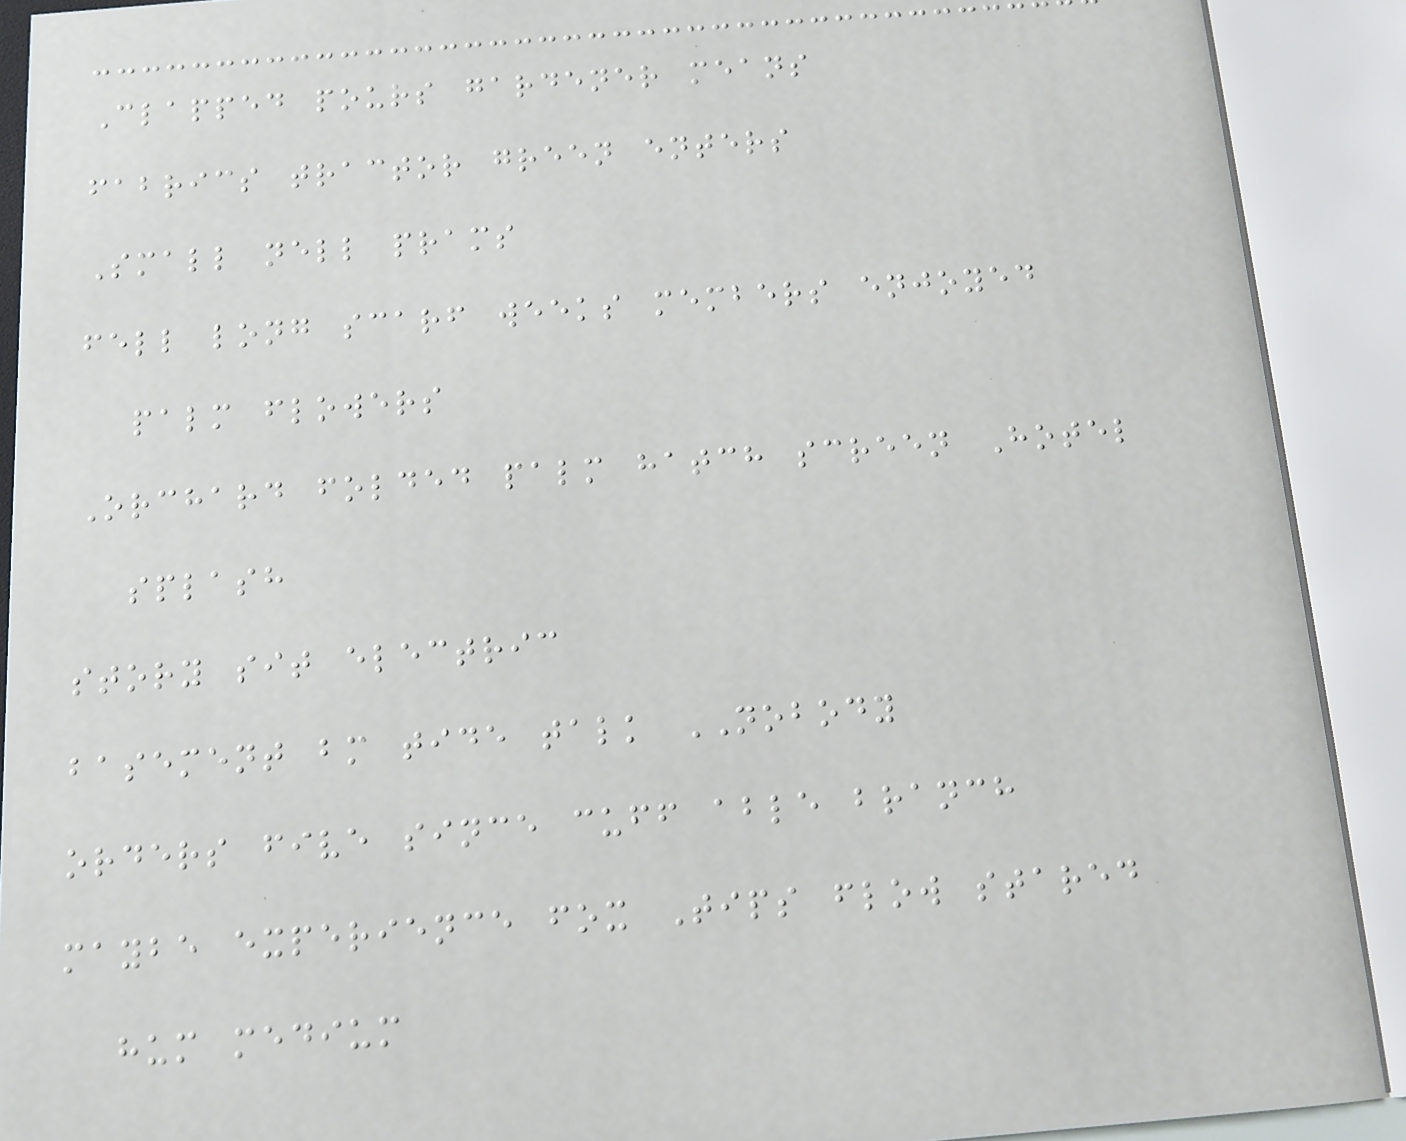Clapped pours gardener means
fabrics tractor green enters
Small nell prams
fell long scarf weeks members enjoyed
palm flowers
Orchard folded palm hatch screen Hotel
splash
story sit electric
basement bm tide talk NOBODY
orders five since cuff able branch
maybe experience fox Tips flow stared
hum medium
